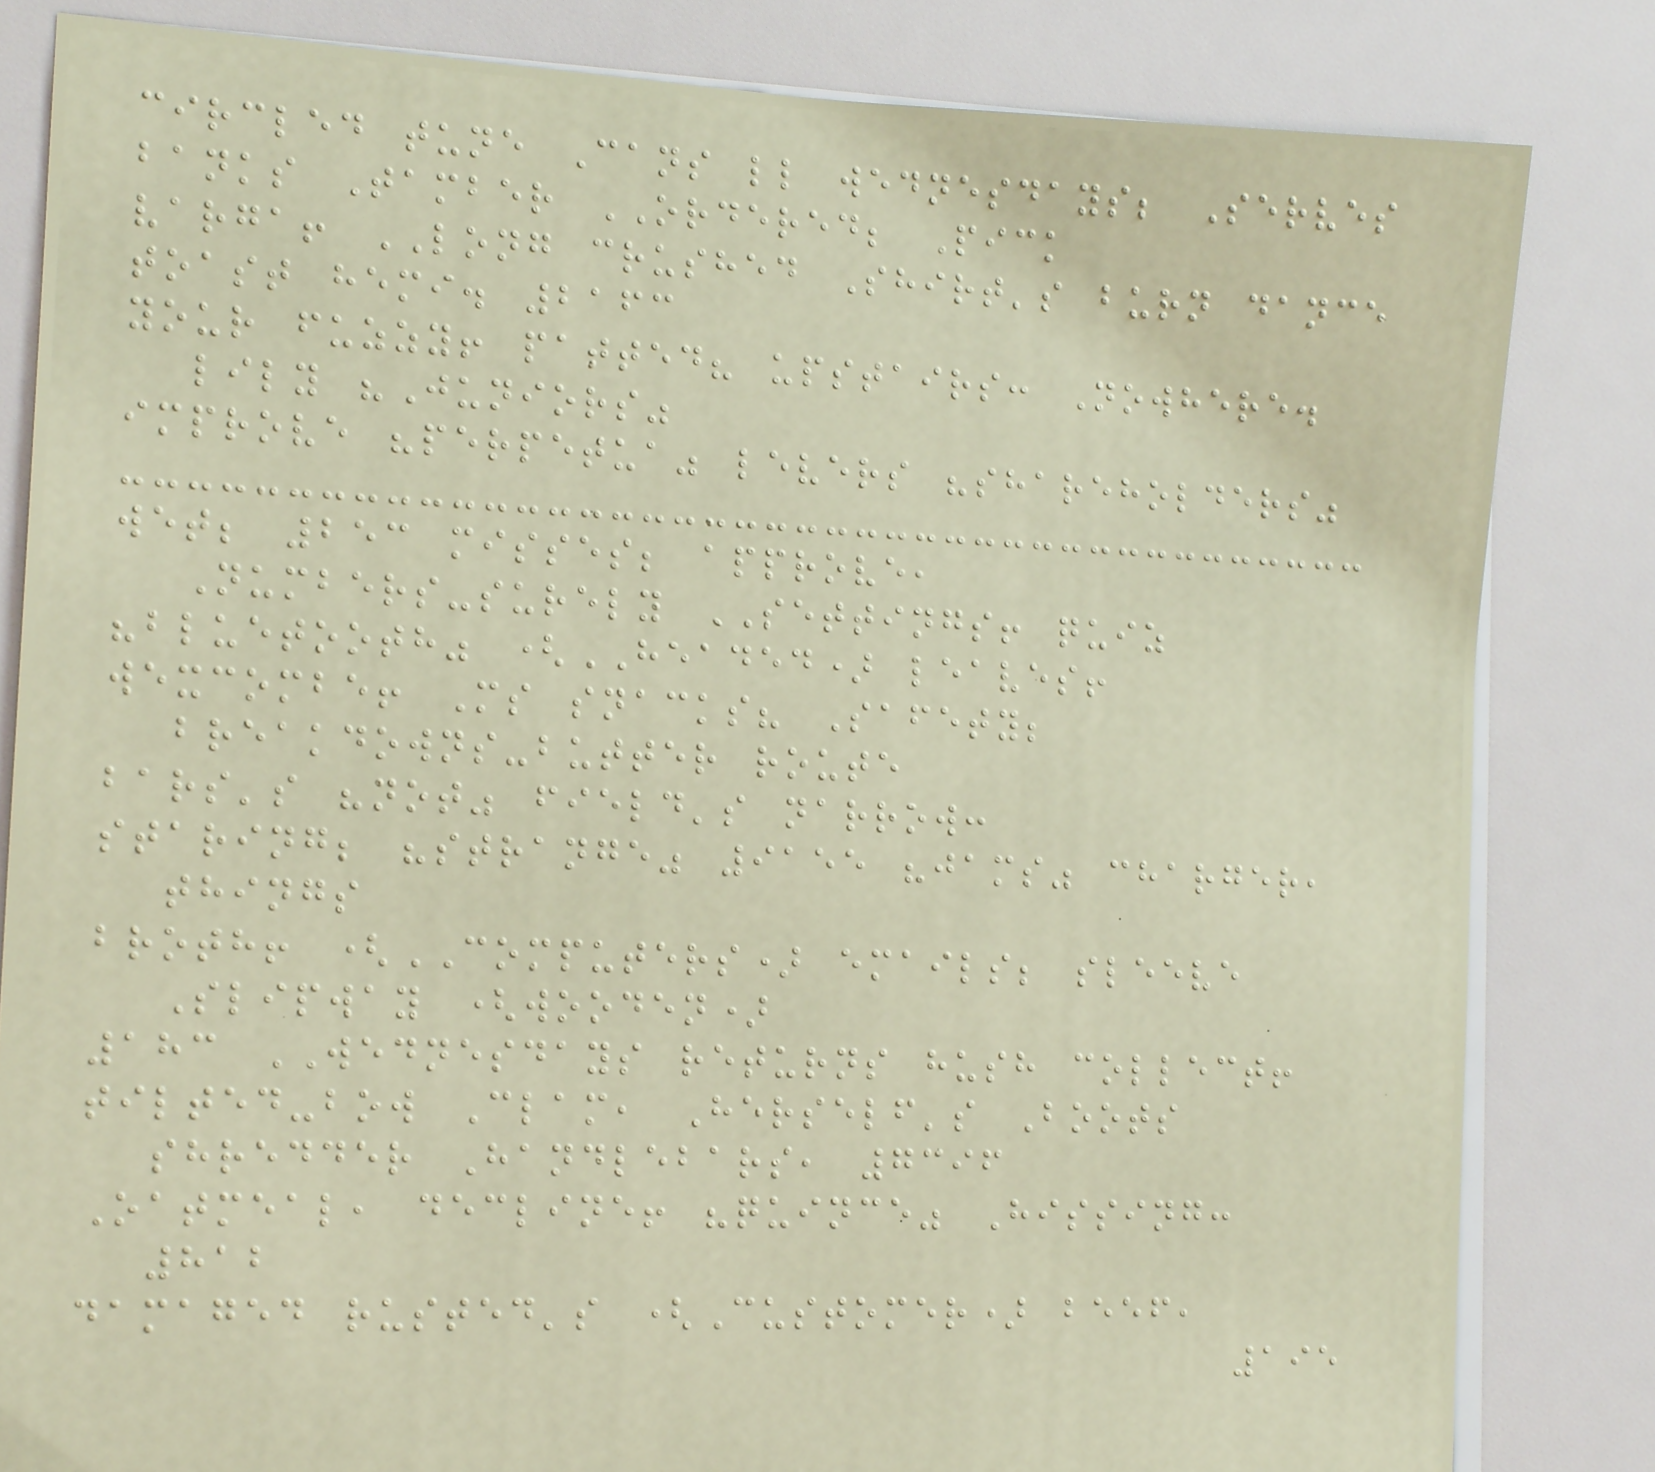circled tune Cans ll wednesdays; Serves
banks Tamber ORDERED; Pick
varga! LONG crushed Shirt's burn dance
toast hemi. 2163
your fuzzy! patted? upstairs: Nowhere.
lily "Juniors"
improve "perpetua" levers "shareholders"
wet; 253 misses; approve,
Numbers-surely SETTINGS! quiz
"bluetooth" (HEADED) leaves!
wexcombe! Ms snacks? Safety;
breakdowns-butter route
bars's "not" field's narrow:
staring; "strange" 9155 "jams" charger,
things
broth! (COMPUTERS) emails; sleeve
Slipway (wooden)
183 WEDNESDAYS returns hush collect!
tilted-bow Clam, Herself's Boots
shredder Handlebars, 7396
Oatmeal, decline! "quince" Hissing:
812
damaged rusted's (Customer) beef,
195
